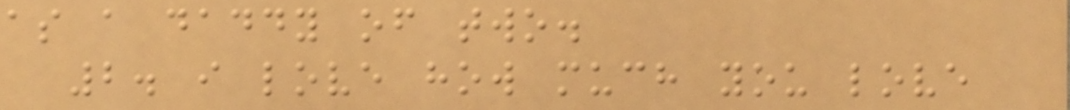as a daddy of two.
2. i love how much you love
